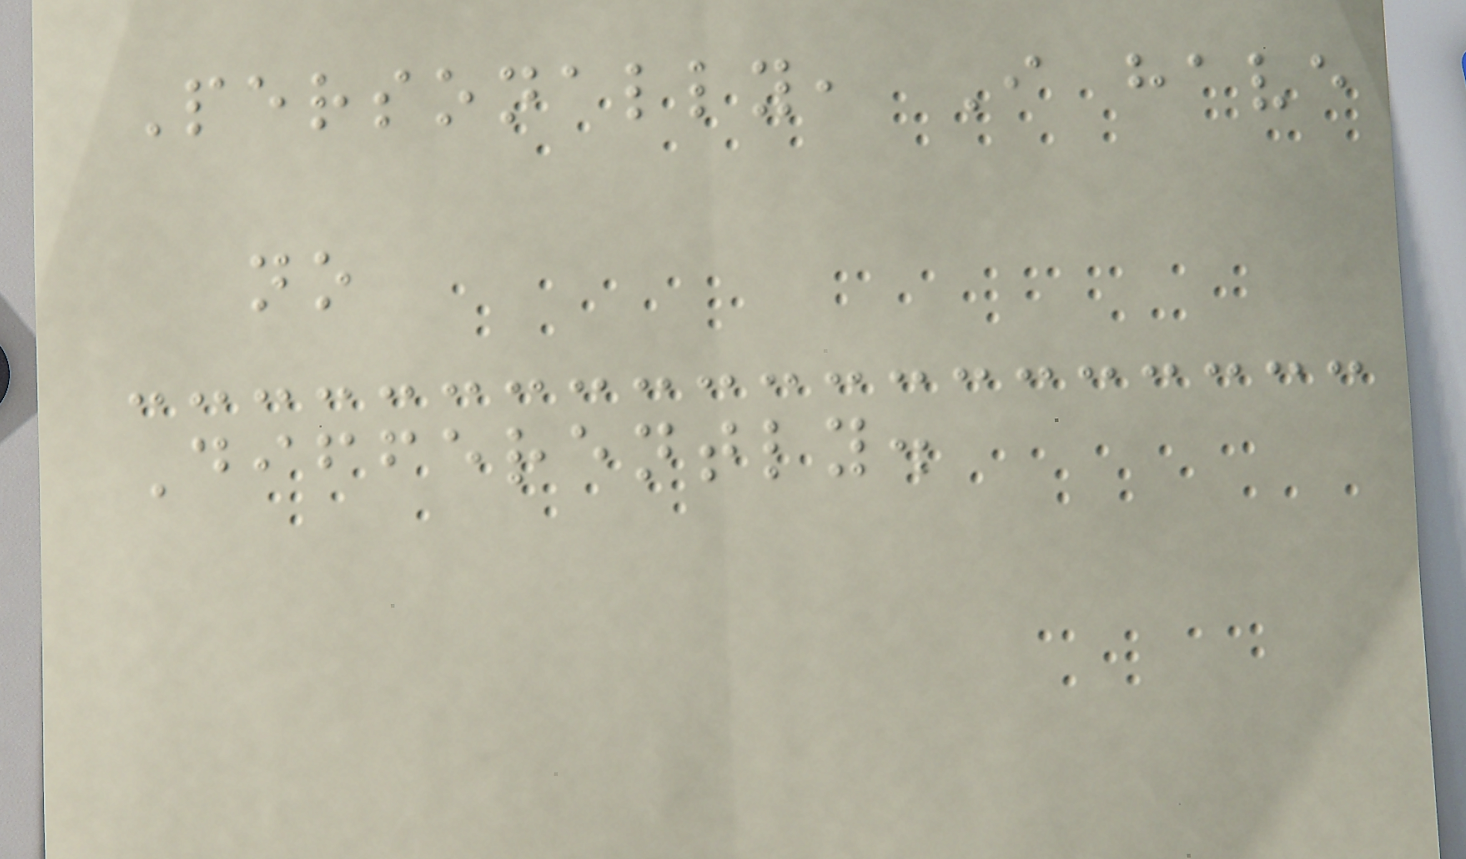Personally, I have
no
Differently.
